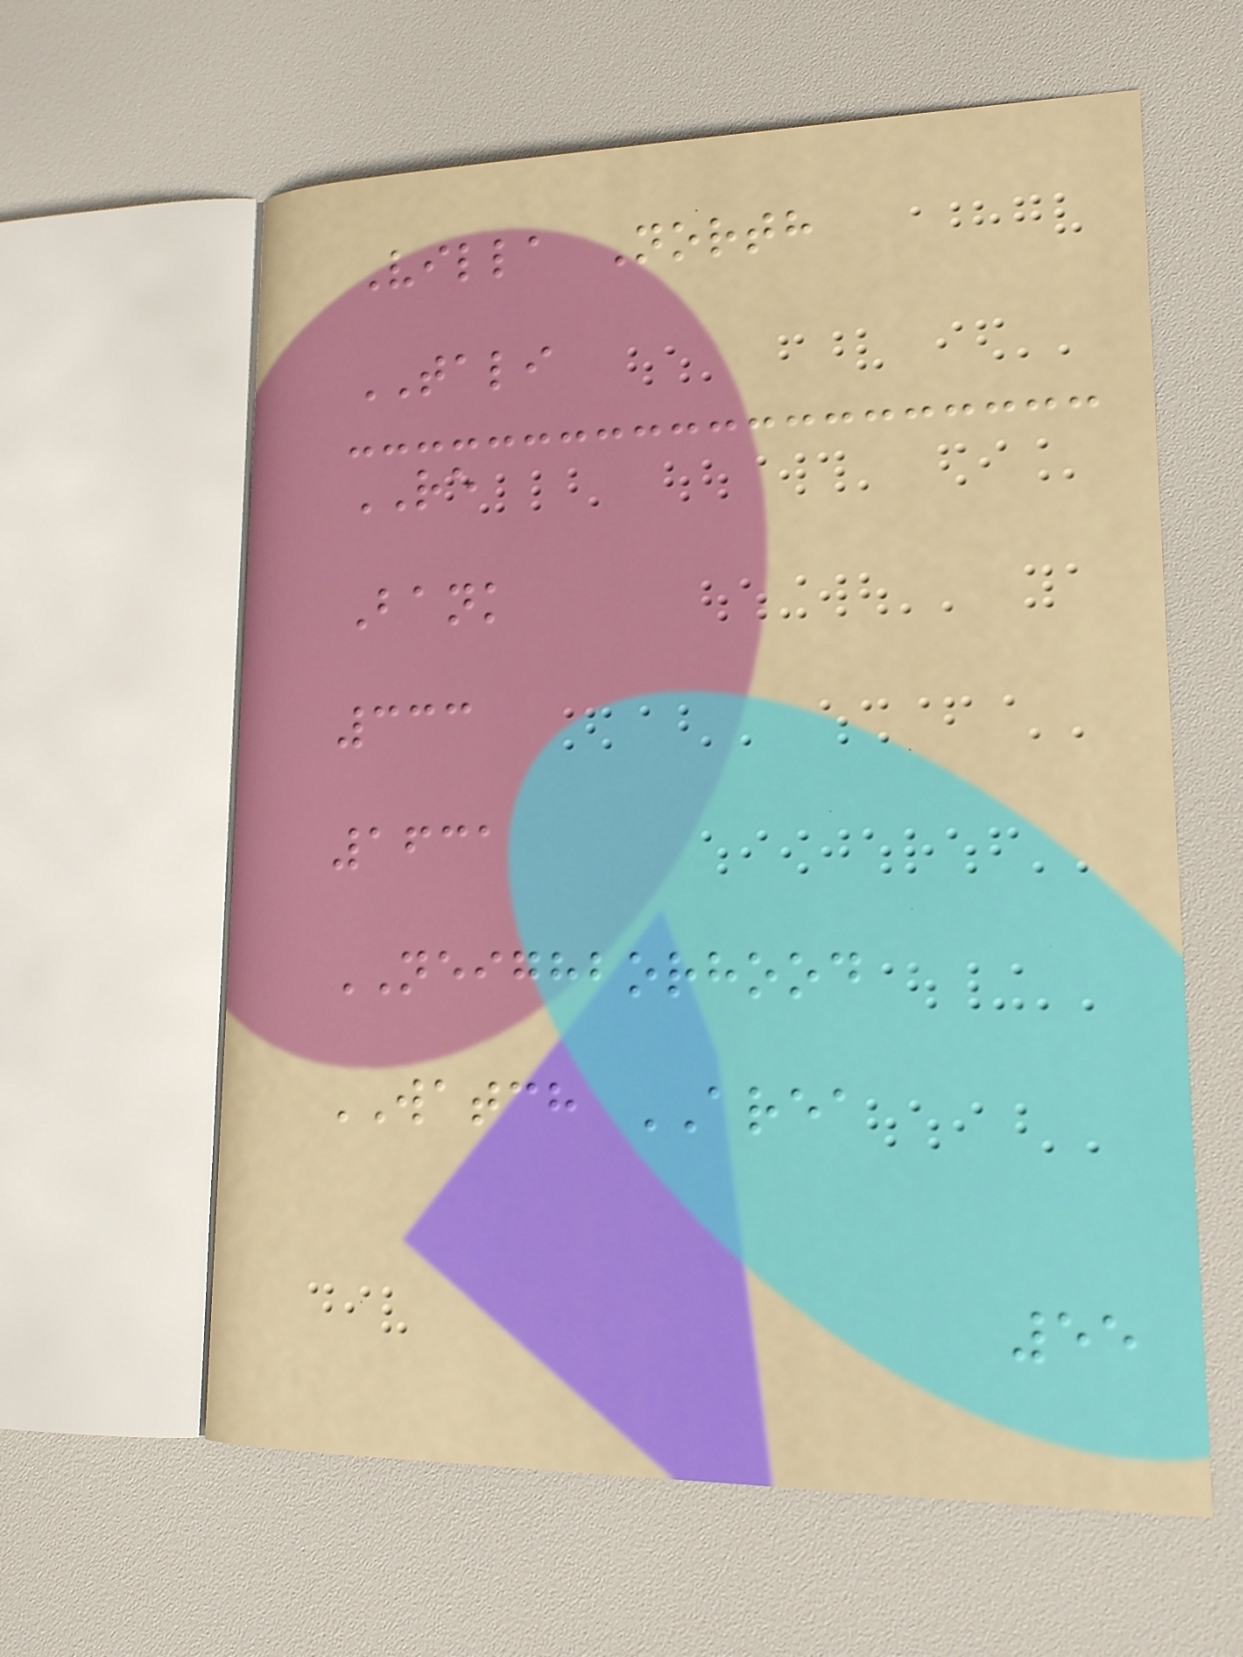Villa North
TALI
RE
Bank
333
1631
NEIGHBORHOOD
WATCH AREA
55
